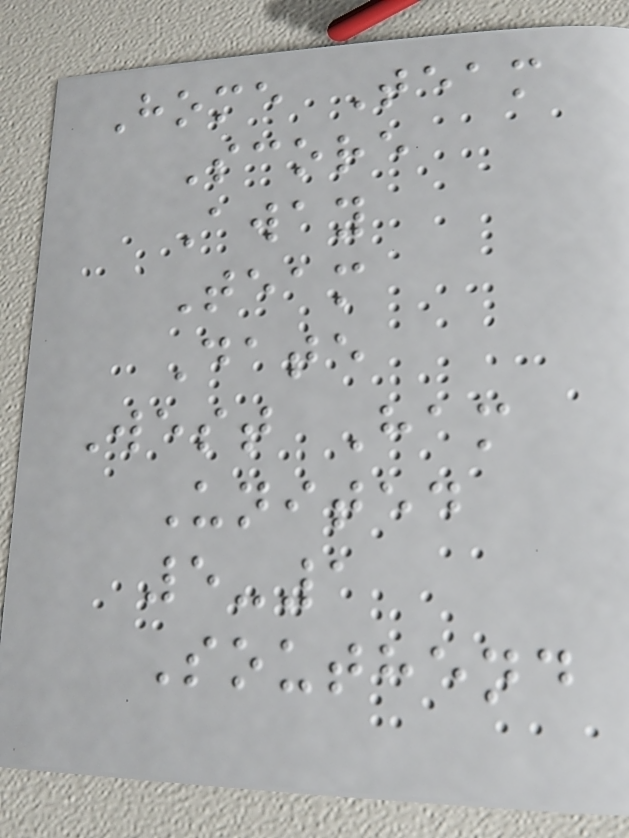Home Team
Score
Away
Team
Date
West Ham
United
5-1
Southend
